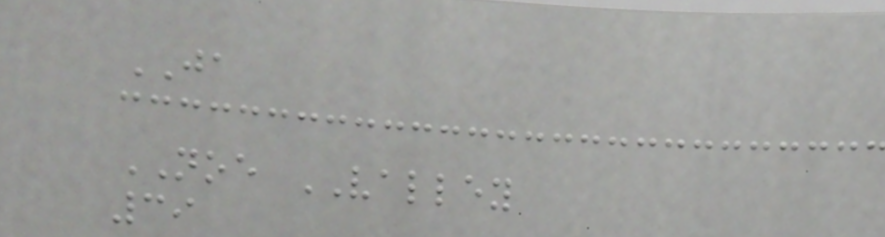JA
NOE VALLEY
39
